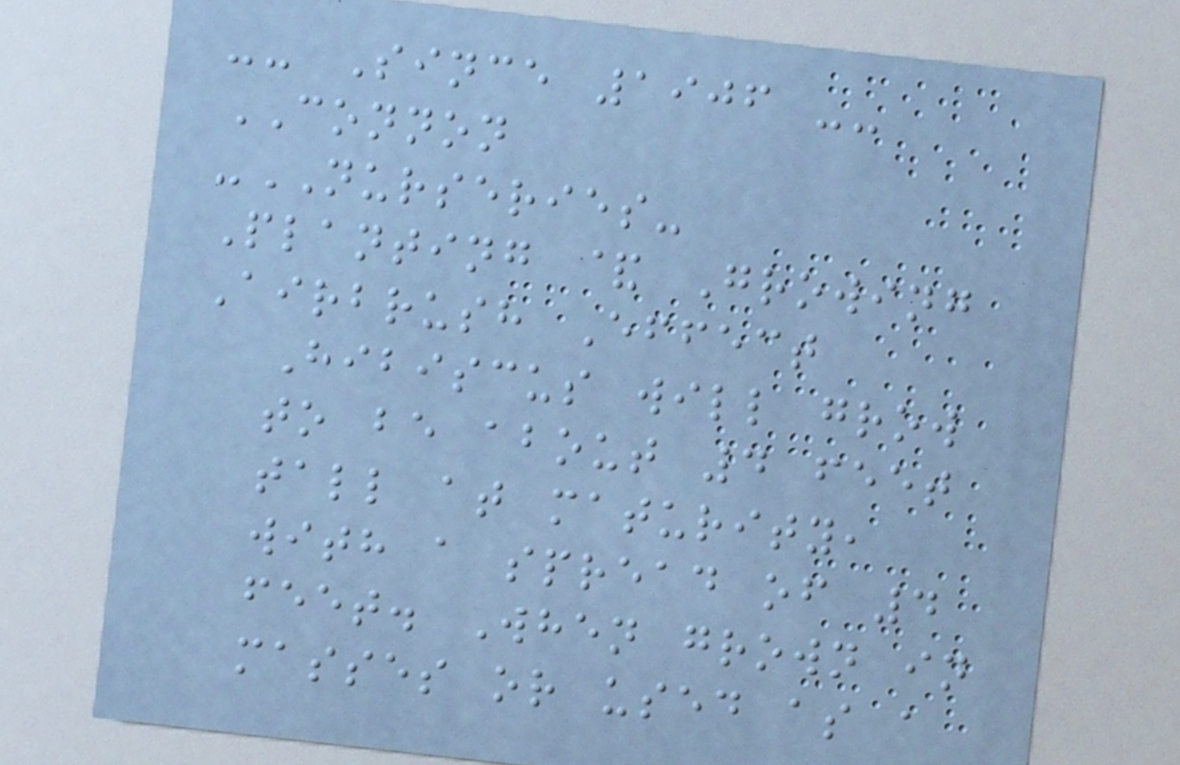-- Since 1906 --
CONNON
-NURSERIES-
Planting & Growing
Airbrush Effect
Hibiscus will grow
to be about 4 feet
tall at maturity,
with a spread of 4
feet. When grown in
masses or used as a
